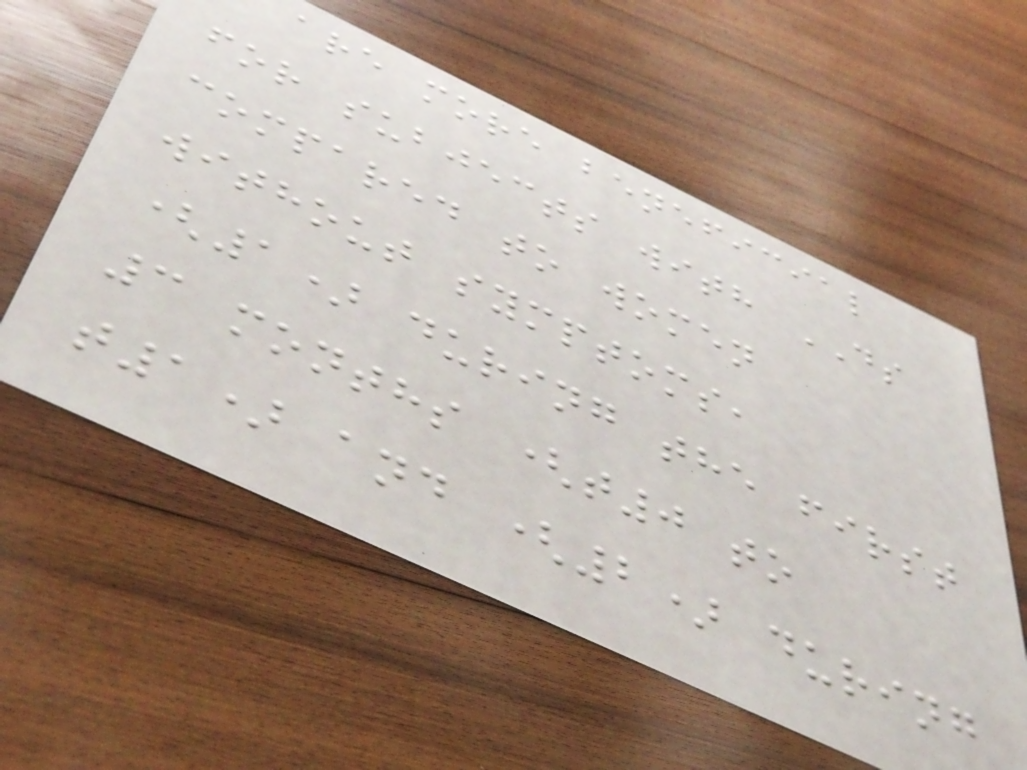are more beneficial
for subjects with DS
compared to women
without symptoms,
(1) during the first
3 months (t0 to
t1) and (2) during
